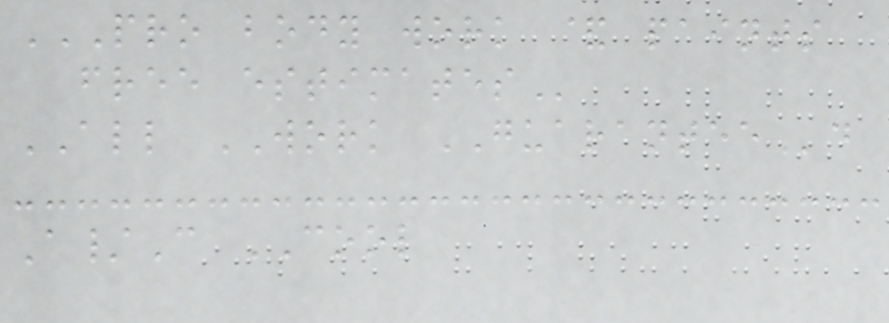PRO BODY WORK & PAINTS
FREE ESTIMATES
ALL WORK GUARANTEEd
A/C COOL
